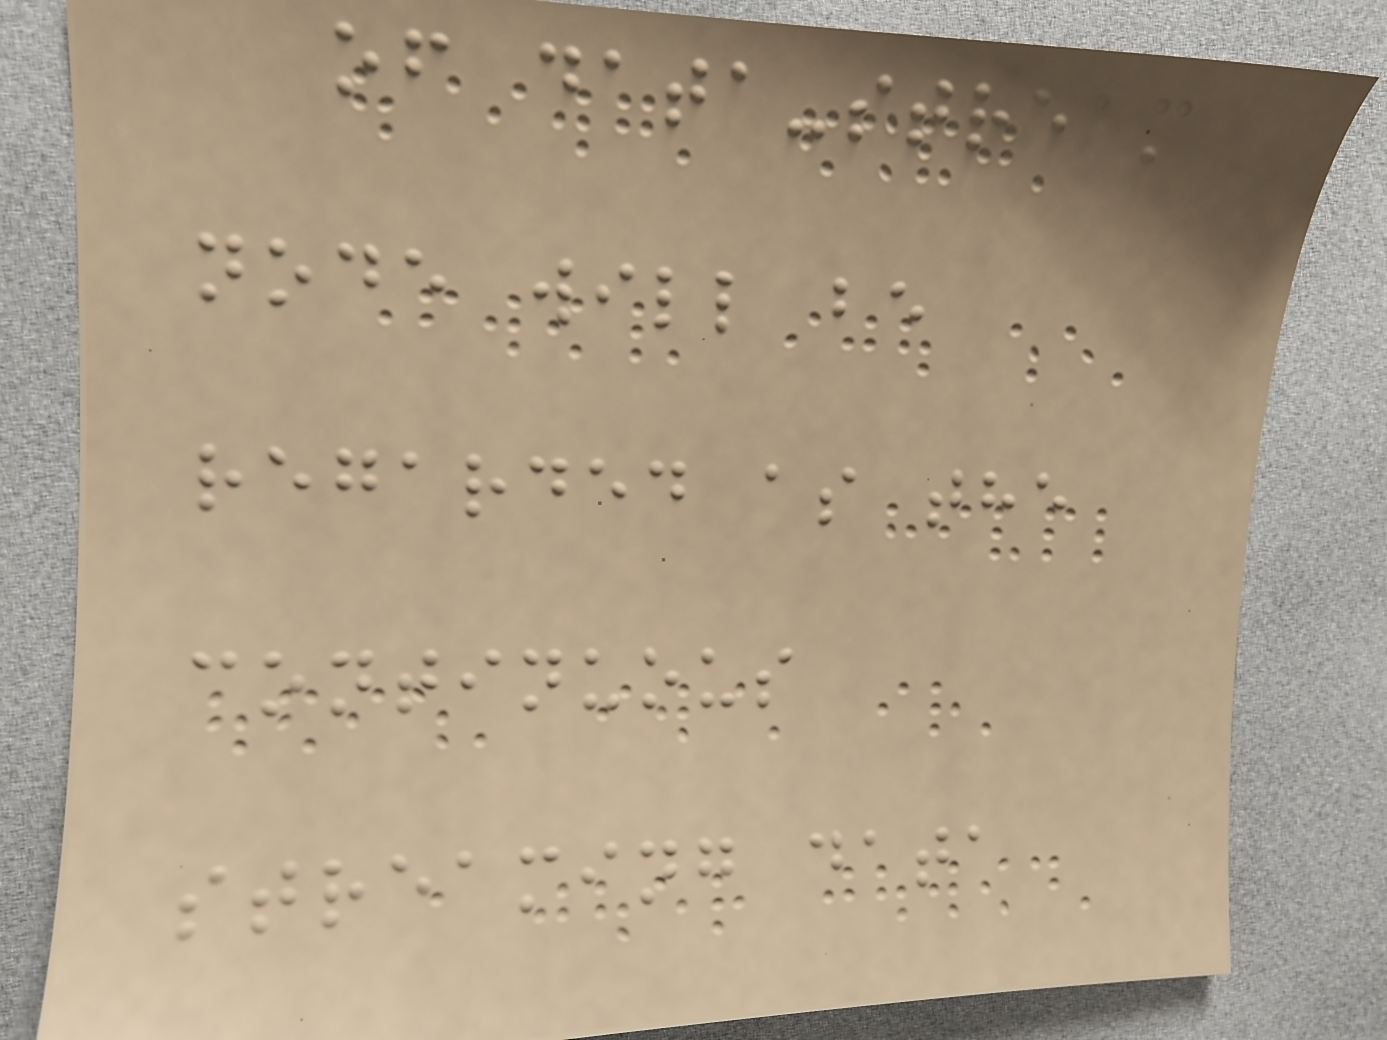of data-stream
node will be
regarded as the
continuous
streaming data
